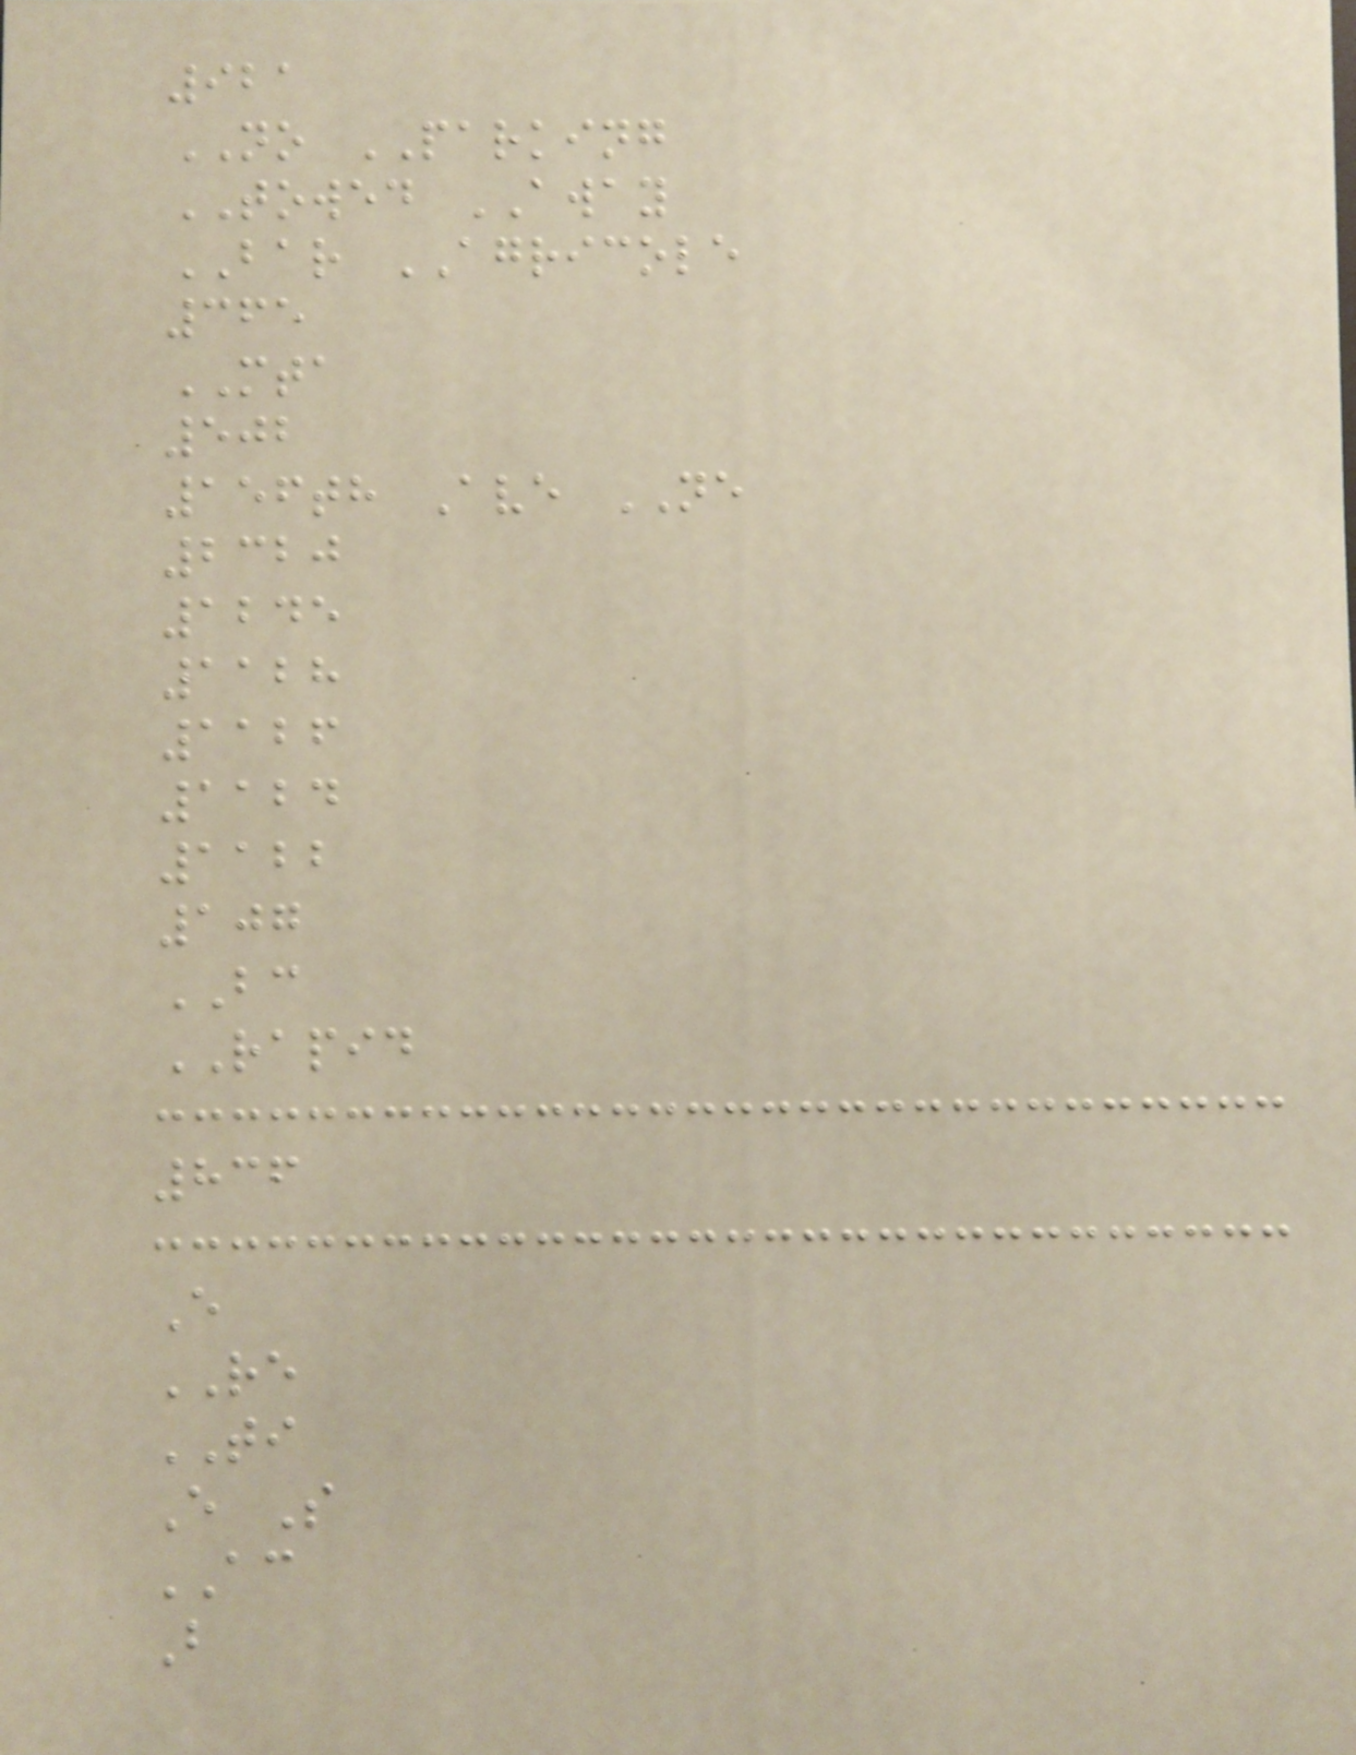921
NO PARKING
TOWED AWAY
BAR AGRICOLE
365
MTA
502
156th Ave NE
2320
1245
1128
1126
1124
1122
107
BC
RAPID
836
E
RE
TI
E S
AC
B
